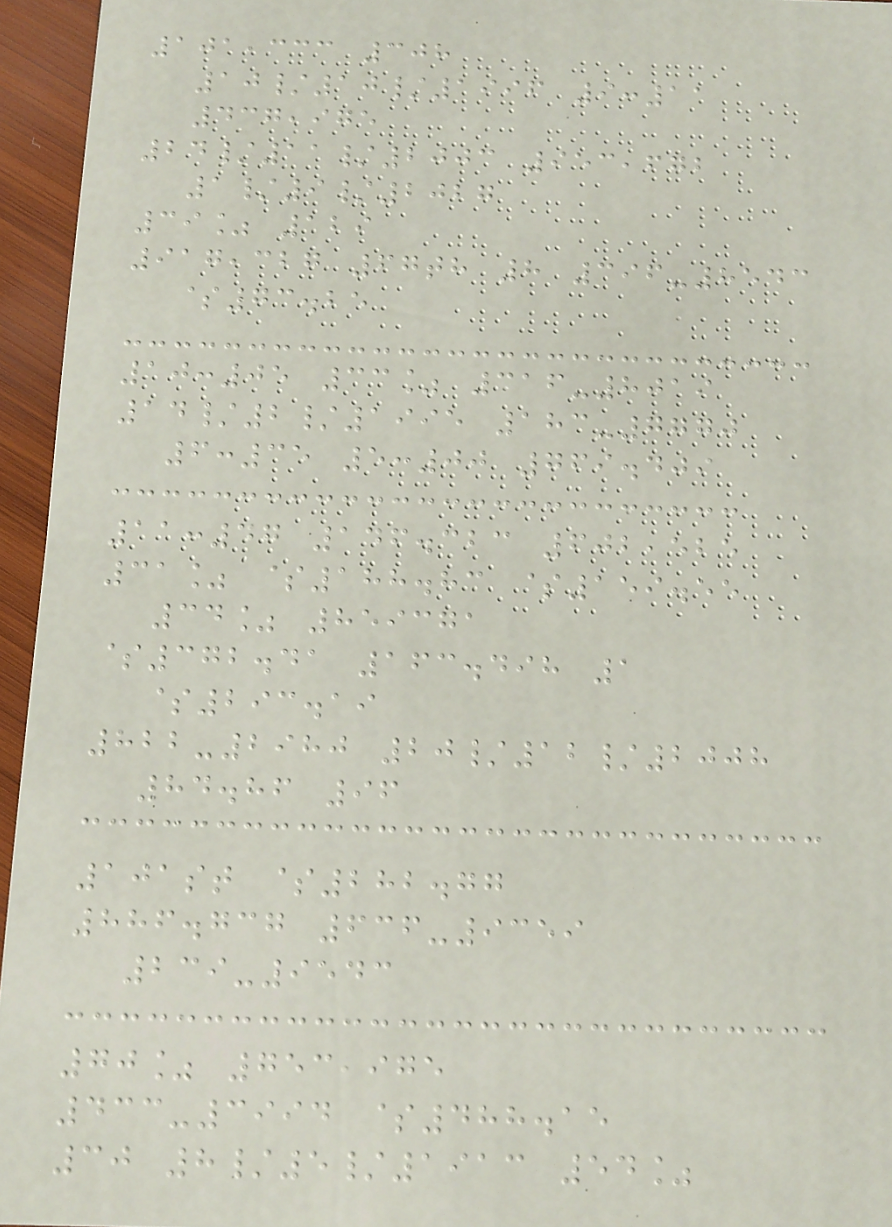101,333 308
10/10/1996 9:11
437,975
24/11/2003 953,672
1/9/2027
39% 129
917,327 67th 8 396-8543
$73.25
10:05 33% 316-8019
14/2/1995 183-7770
6:35 5:00 769.409
11:47 146.323 602,525
31% $188.83 $159.55
34% 859371
$372.41 163.498 1
$293.19
822-2980 20/12/2008
84.86 96
101st $282.77
886.737 636-9359
239-9543
70% 753,975
433-3994 $488.15
30 8/5/1913 54%
